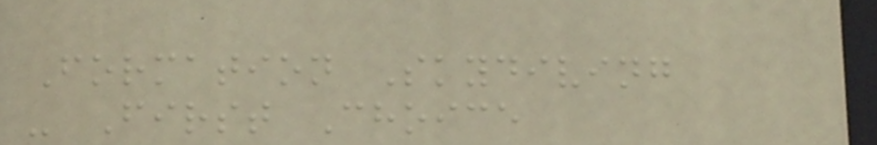Formation Skydiving
- First Choice
